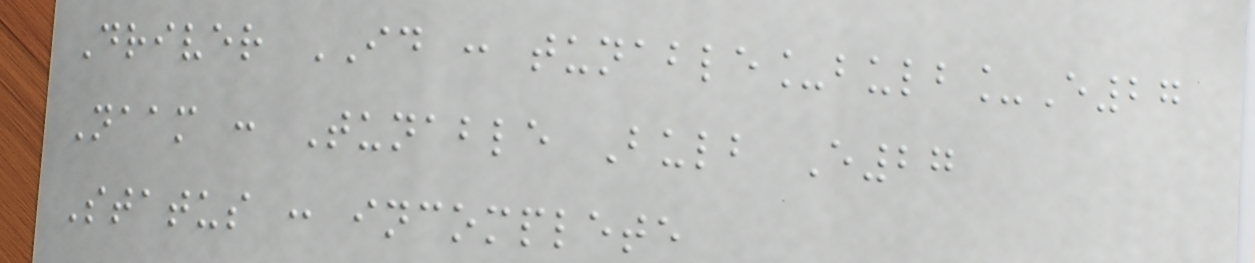Driver ID : tunable_bulb_E27
Naam : Tunable Bulb E27
Status : incomplete
